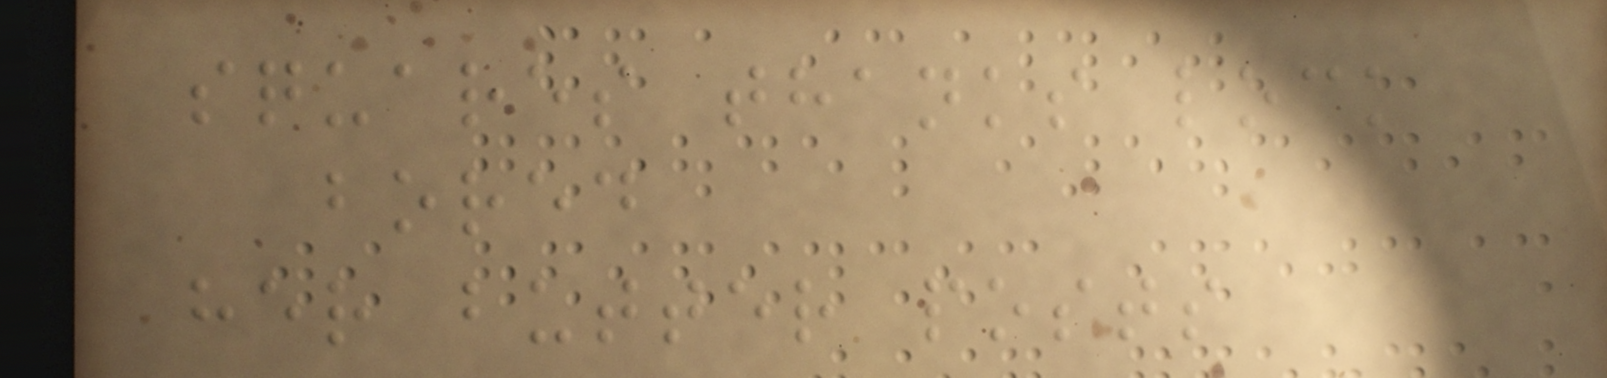squares thanks lock
bored
her butter posts
